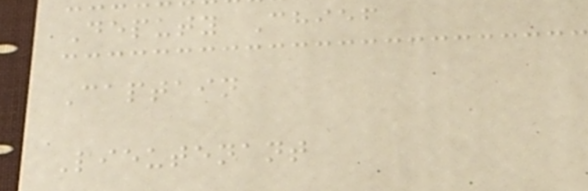Deputy Chief
Captain
Lieutenant
